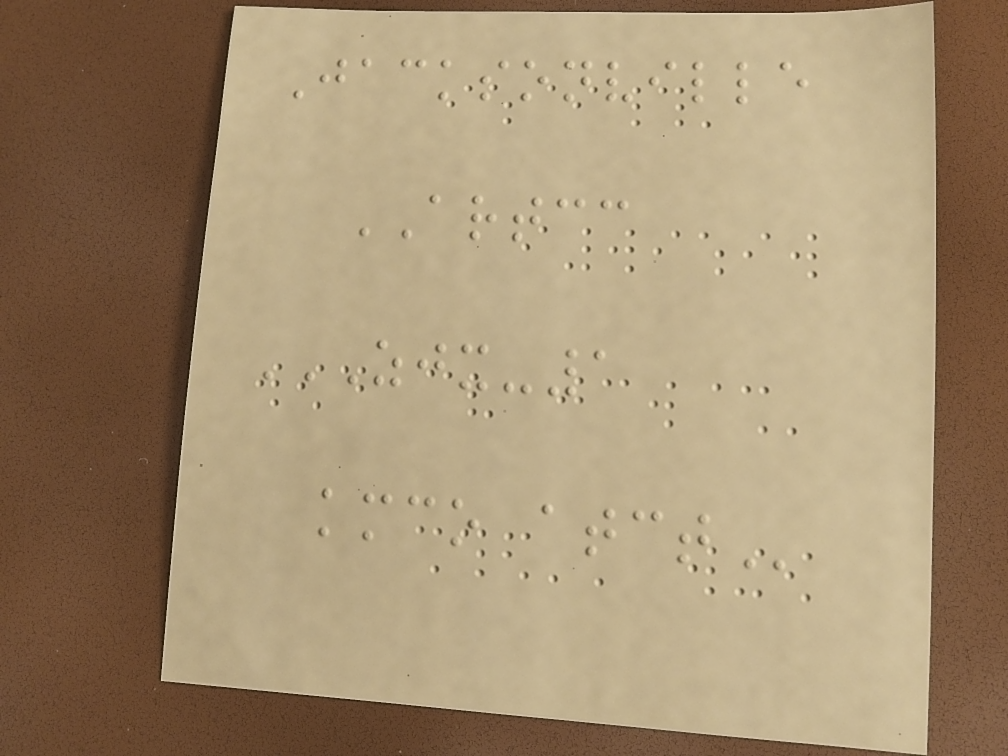Jacksonville
ARTCC
ZJX-1
KMCO ATCT
